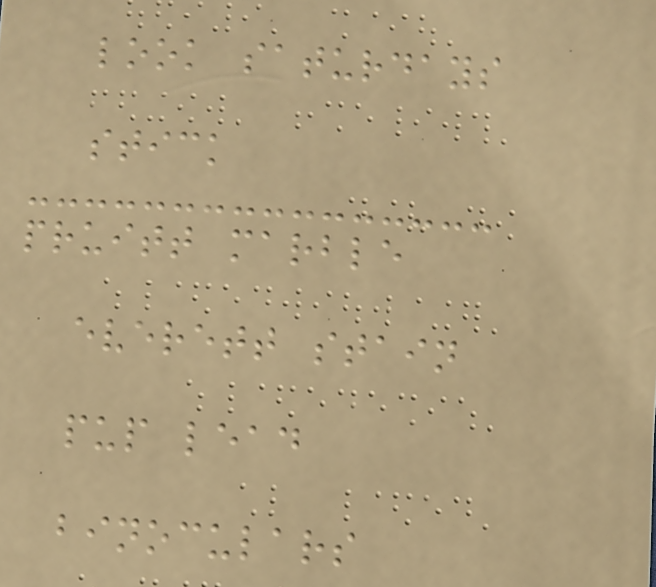look saturdays
stick
pruitt marble
everett stain
pup lead
binoculars
